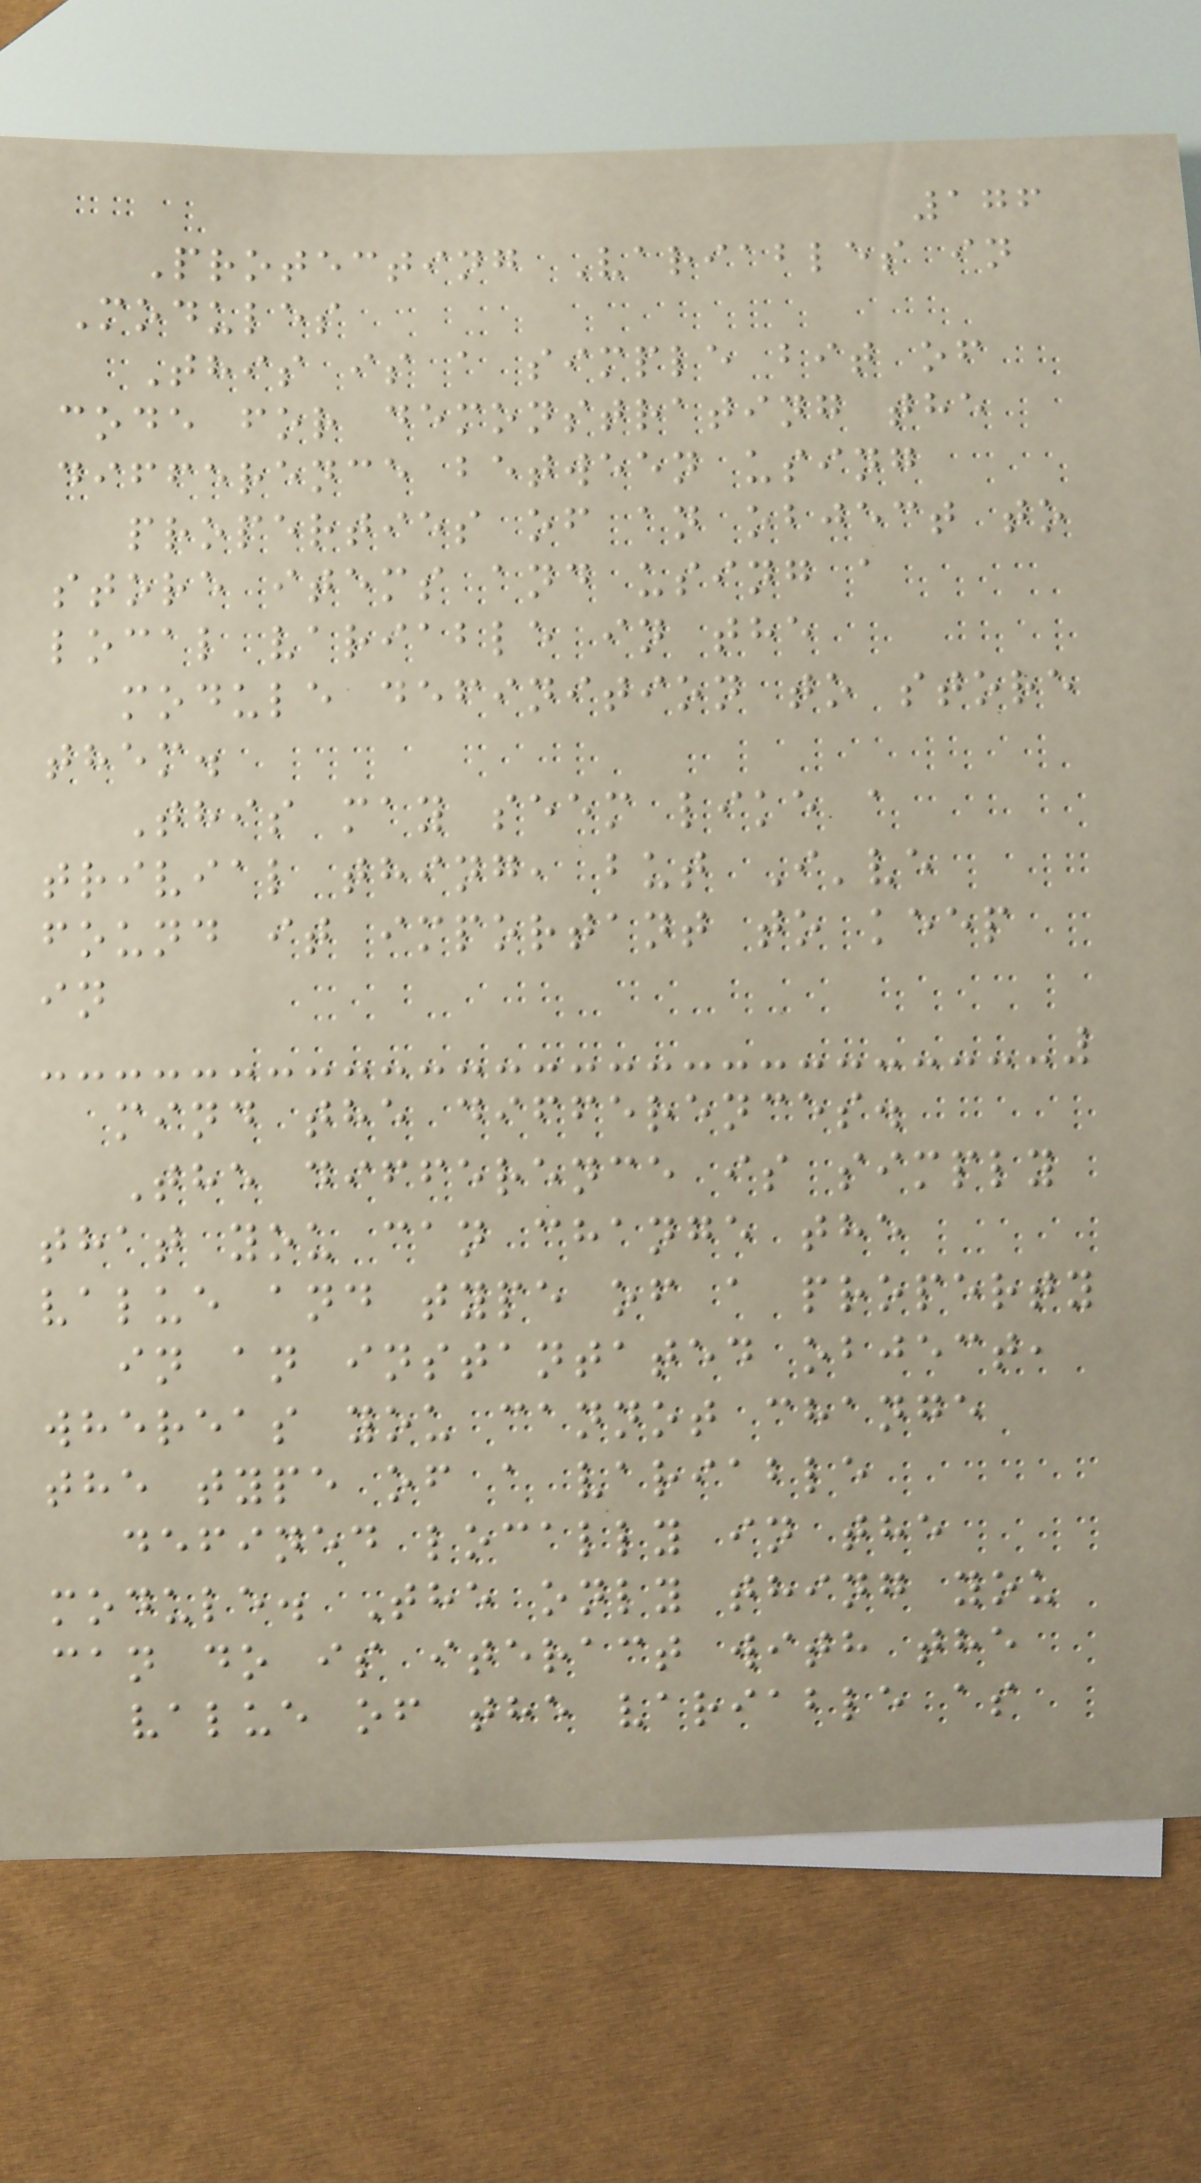176
Protecting Variables in
Modules
This is a simple bit of
code for demonstrating the
difference between using
properties of an object to
store items and using a
local variable in the
module definition to store
them.
This may seem like a
trivial thing, but I've
found it important to keep
in
mind the differences.
The difference is simply
that you can change the
value and type of a property
in an instantated object,
whereas you cannot change
the type of a variable
defined locally in the
module. The only thing you
can do is iteract with the
value of the variable as
